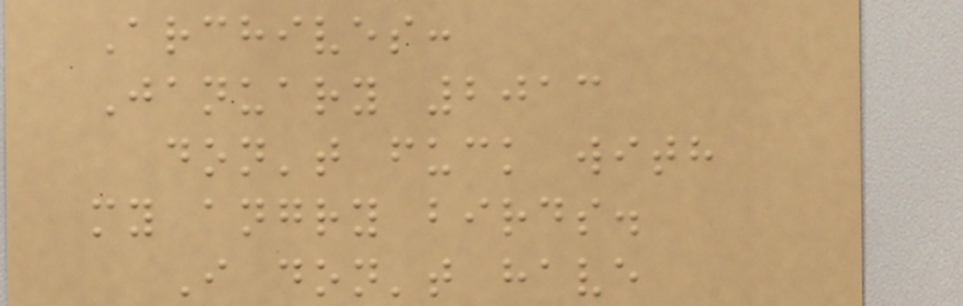Archives:
January 2013
don't fuck with
my angry birds.
I don't have
